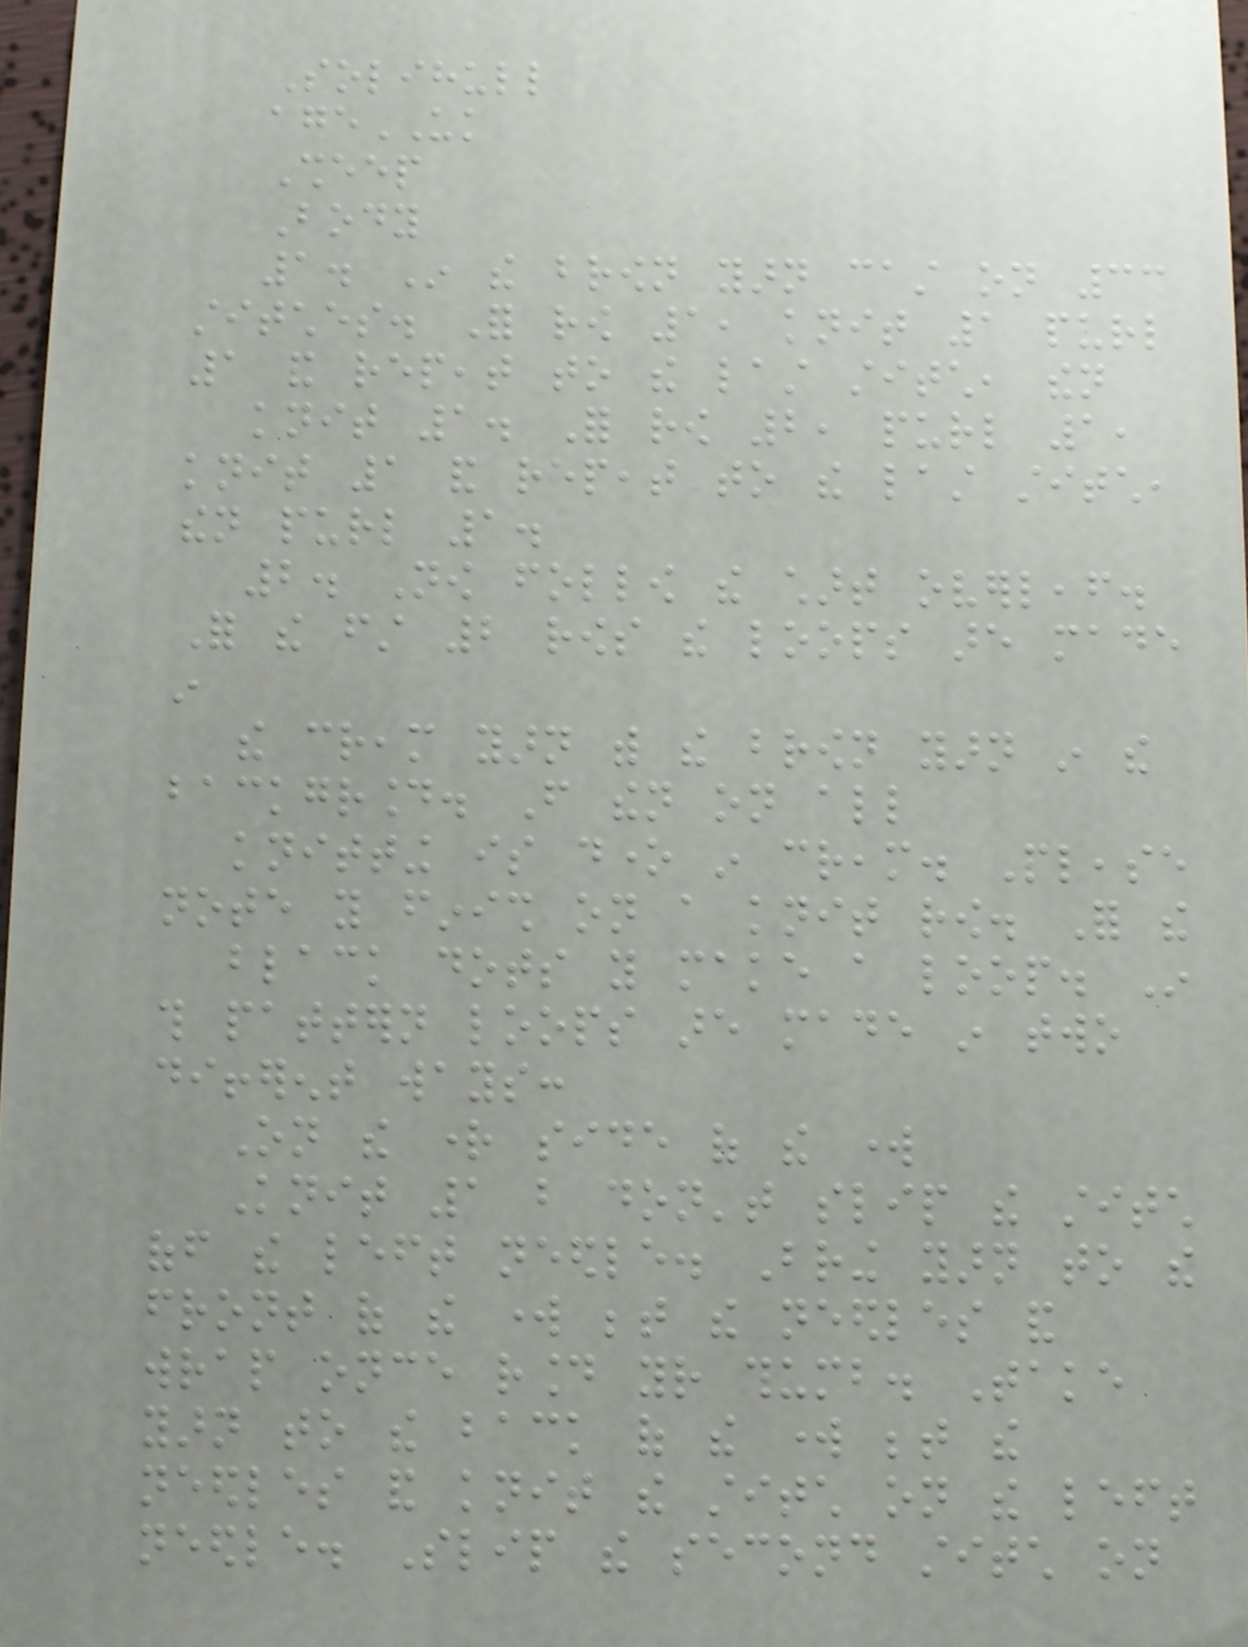Solihull
ageUK
Sheep
Body
1. In the brown yarn cast on 33
stitches. For row 1, knit 1 purl
1 and repeat to the last stitch, then
knit 1. For row 2, purl 1,
knit 1 and repeat to the last stitch,
then purl 1.
2. Now follow the chart overleaf.
For the first 2 rows the loops are made
in
the cream yarn with the brown yarn in the
background. From then on all
knitting is done in cream. Please
note you finish on a knit row. For the
black dots you make a loop. In
this pattern loops are made in two
different ways:
On the right side of the work
Knit 1 but don't slip the stitch
off the left needle. Bring yarn to the
front of the work between the needles and
wrap once round your thumb. Take
yarn to the back of the work between the
needles and knit the stitch on the left
needle. Slip the second stitch on
